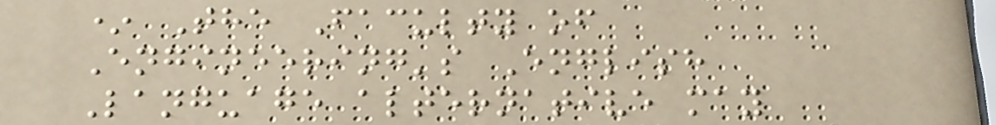* The Faculty of
Engineering's English
Language alternative may
